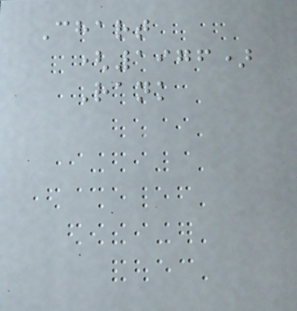Chart
(1976)
Rank
